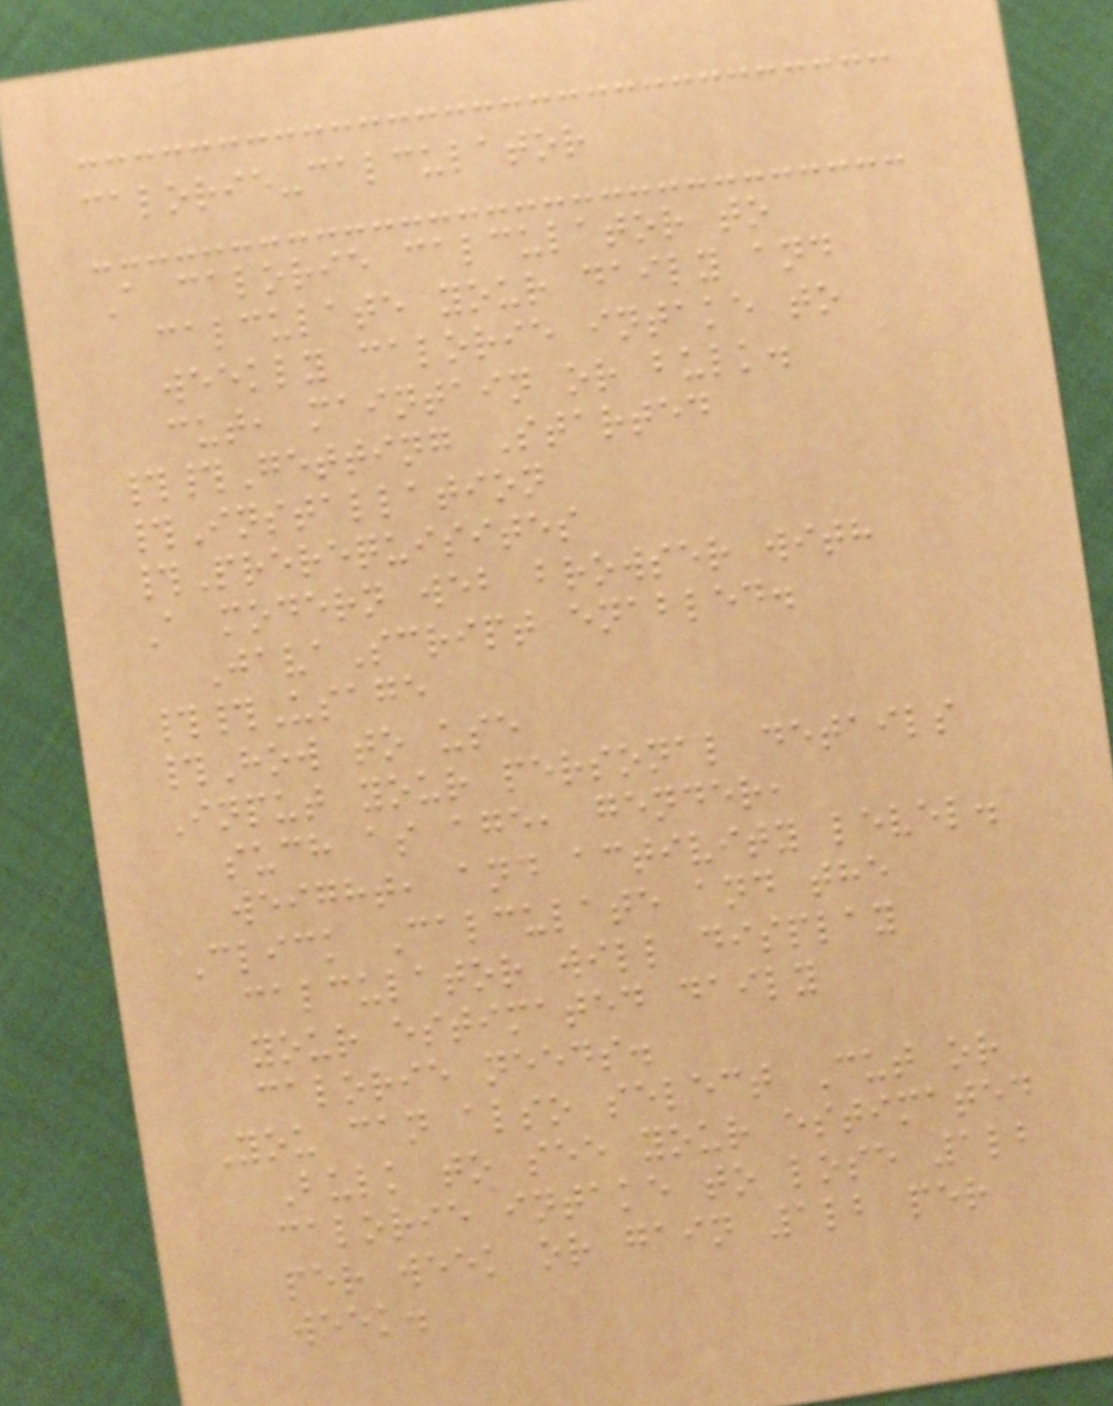calorie-calculator
A calorie calculator to
calculate your daily and
weekly calorie intake to
cut, maintain or bulk.
##Getting Started
#Installation
#Prerequisites
A modern web browser with
JavaScript enabled.
##Usage
#How to use
Input your personal details
such as age, gender,
weight, and activity level.
Click Calculate and the
calculator will display
your estimated daily
calorie needs.
You can also select Cut or
Bulk to see your estimated
calorie intake to lose 1lb
per week or gain 1lb per
week.
